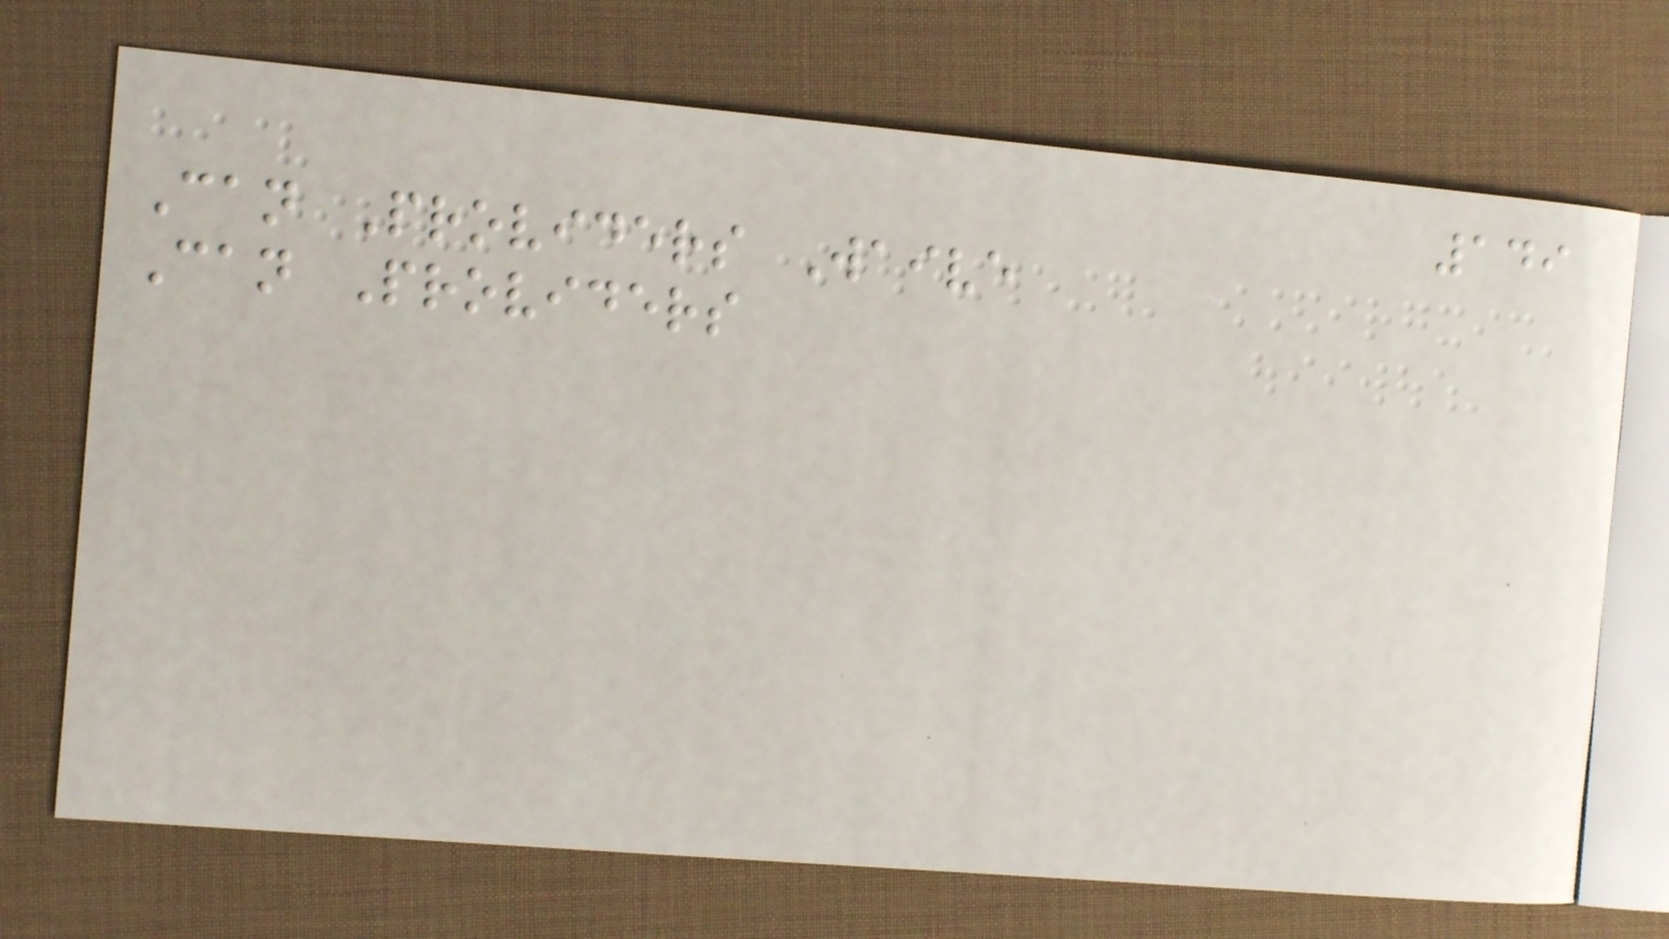149
Can Providers Waive
Can Providers
